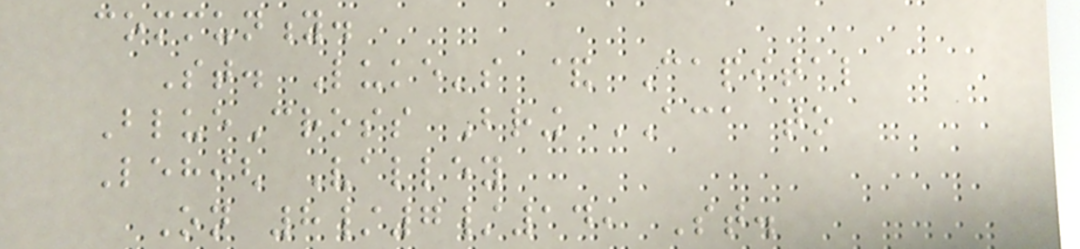community.
St. Luke's & Capital
BlueCross Bring ACA to
Lehigh Valley
On 8/7/14, St.
